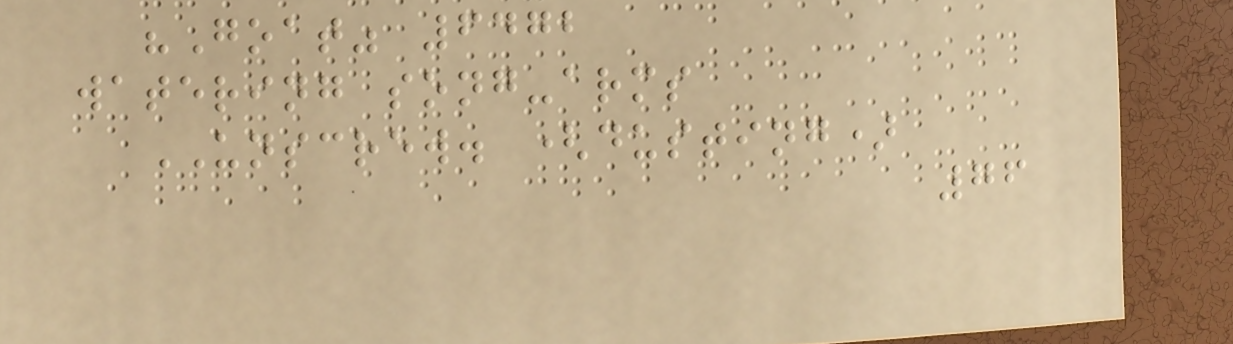"Goat" 6472
watering song-arms
UNSCREW. (dusting)
76
